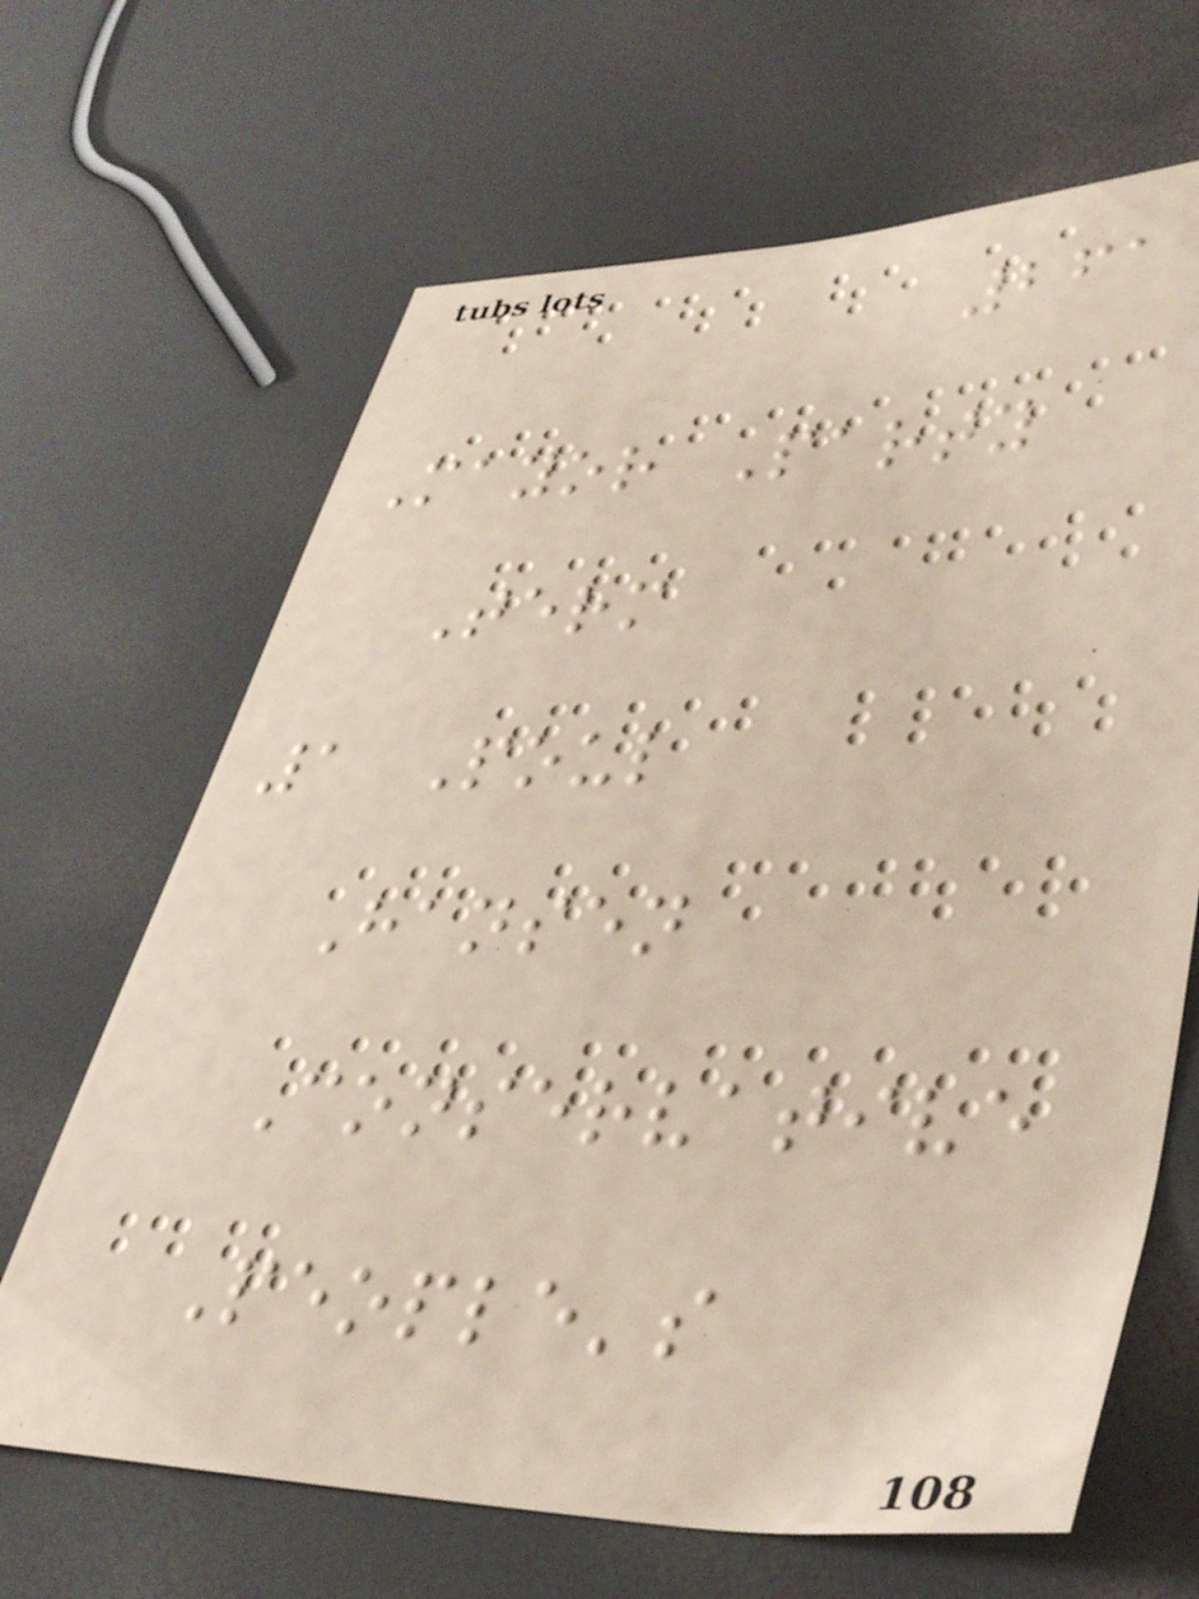261
Mayor Party
Term
1 Poul
Hansen
Conservative
People's
